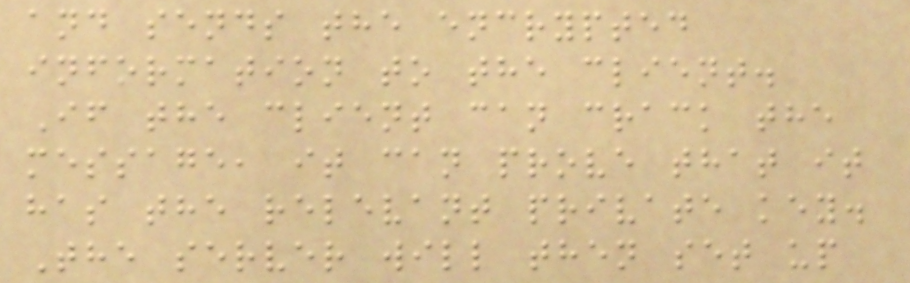and sends the encrypted
information to the client.
If the client can crack the
message, it can prove that it
has the relevant private key.
The server will then set up
